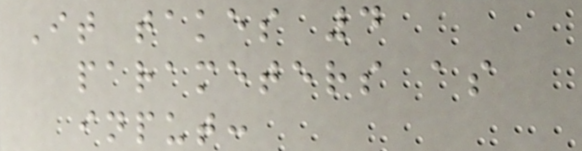It takes 4
parameters as
input:
